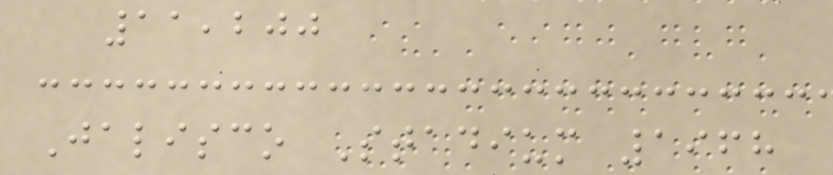11,200
Jalisco Stadium 1968
